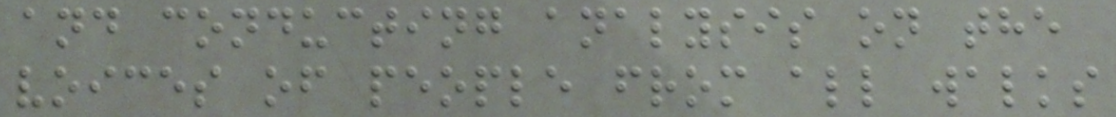and conducting analysis on the
voices of people from all walks
